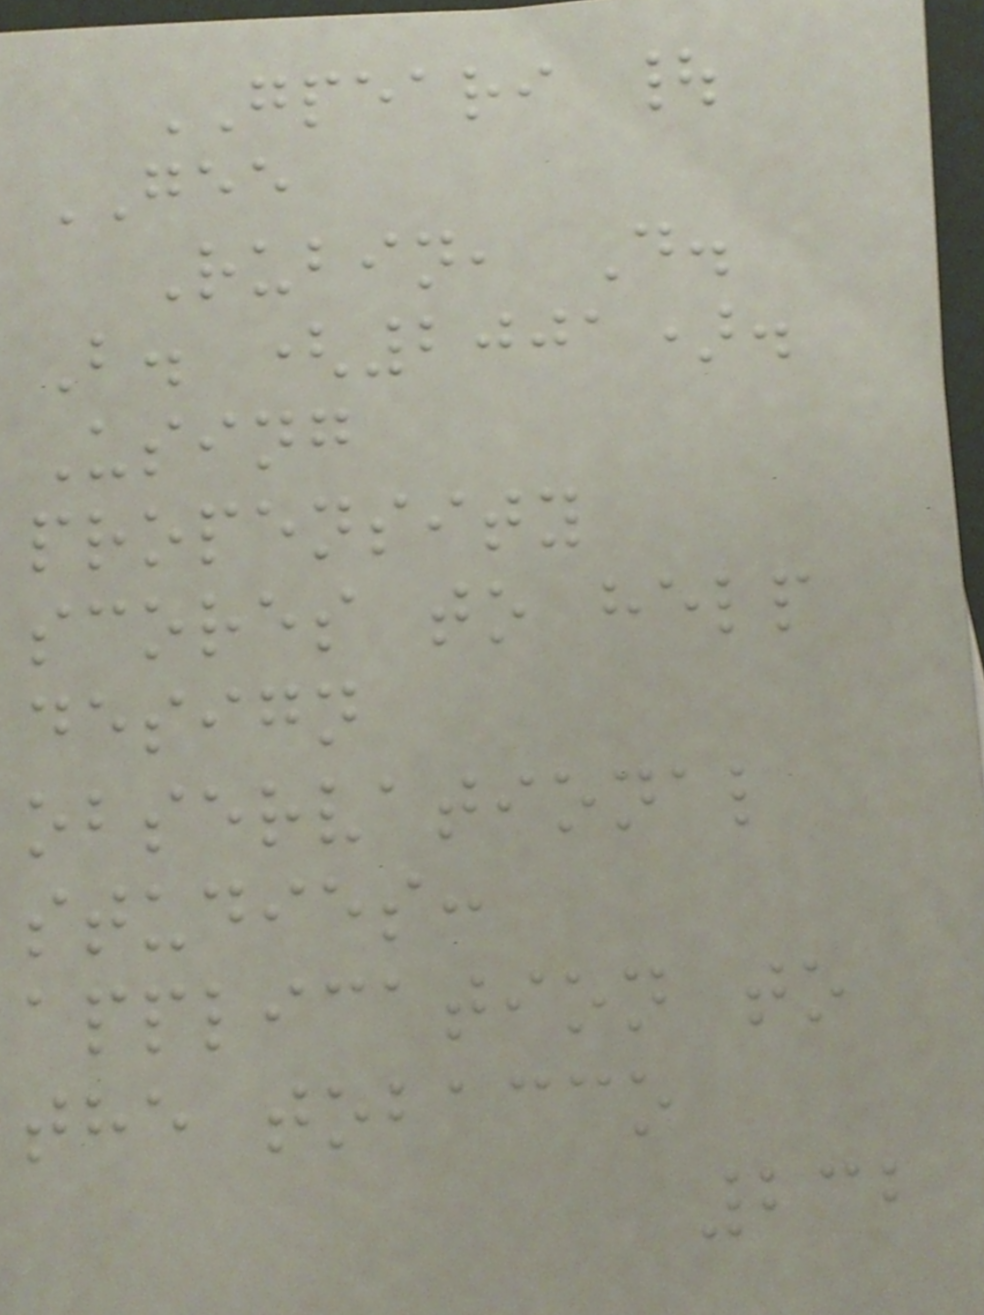GPEARI |
GEE
Rubin, D.
B. (2001).
Using
propensity
scores to help
design
observational
studies:
application to
the tobacco
232
